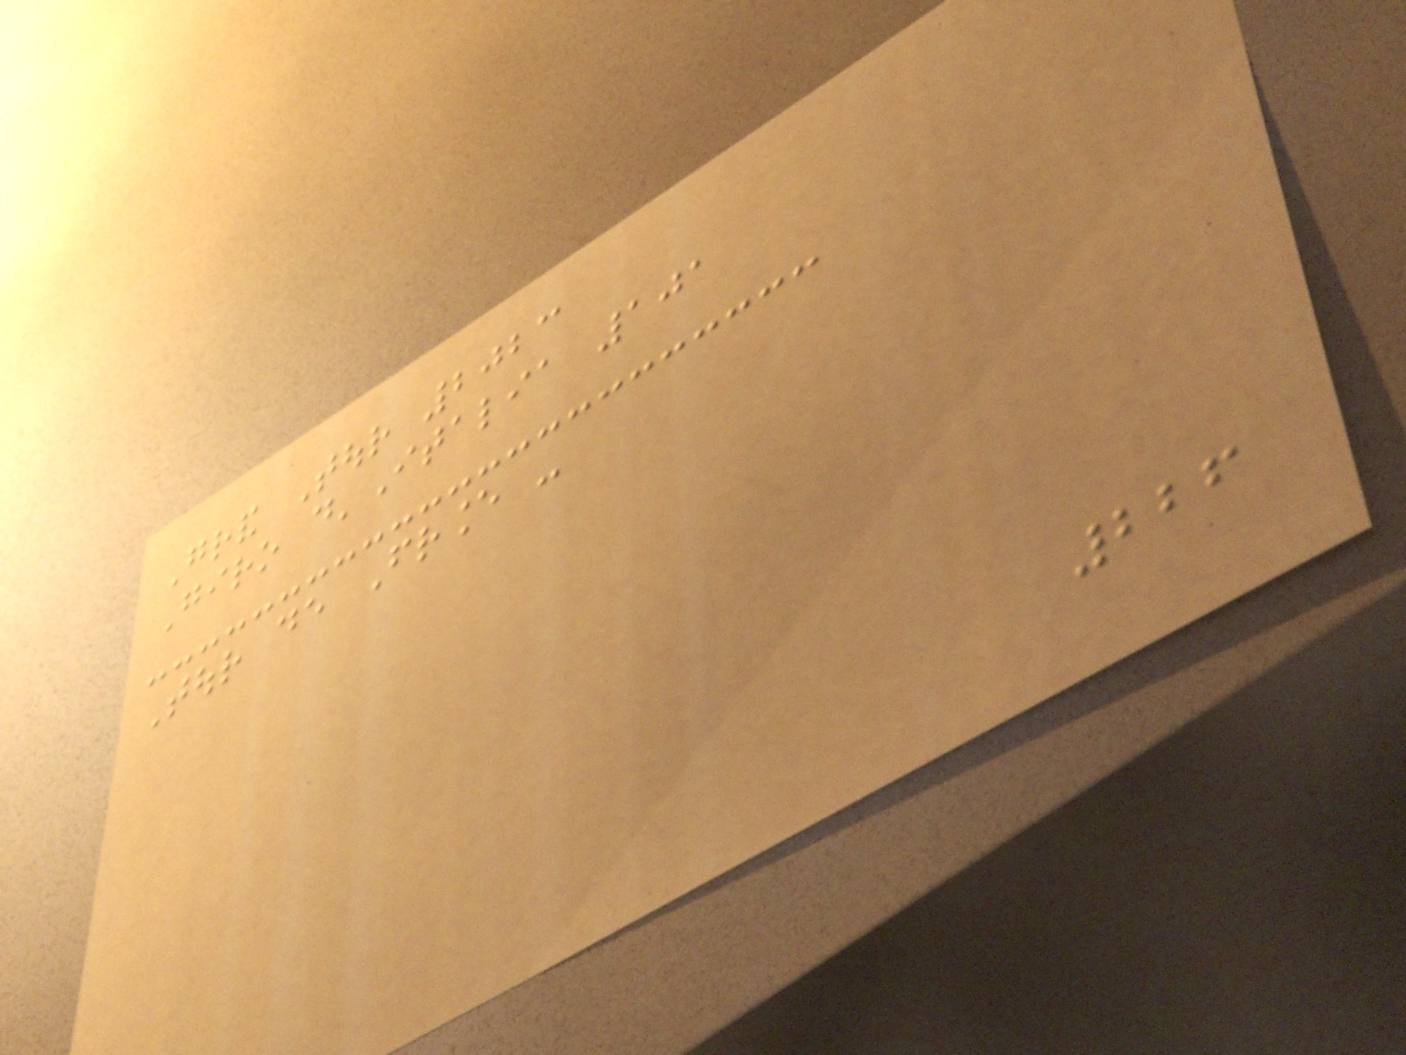Grand Tour 2023
Giro d'Italia 101
Tour de France -
226
